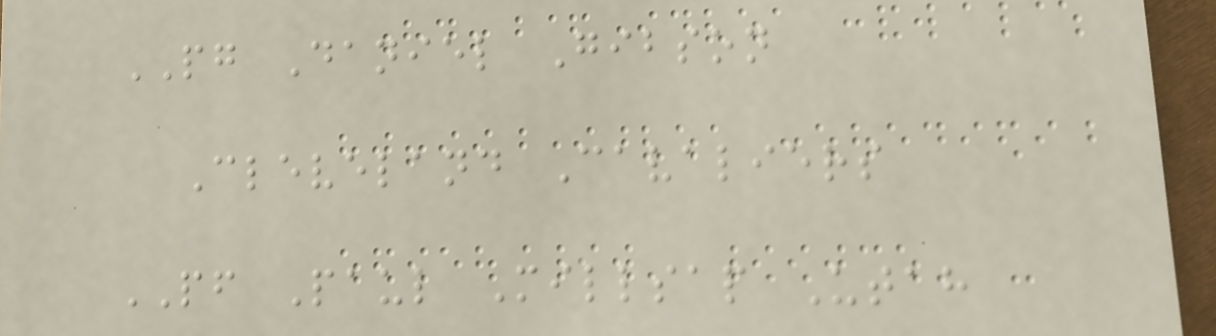PG Daniel Gibson
Cleveland Cavaliers
PF Paul Millsap Utah
